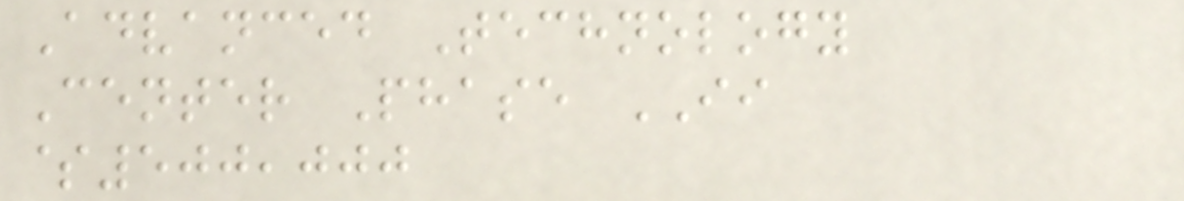Advanced Technology
Center Phase II
$500,000
